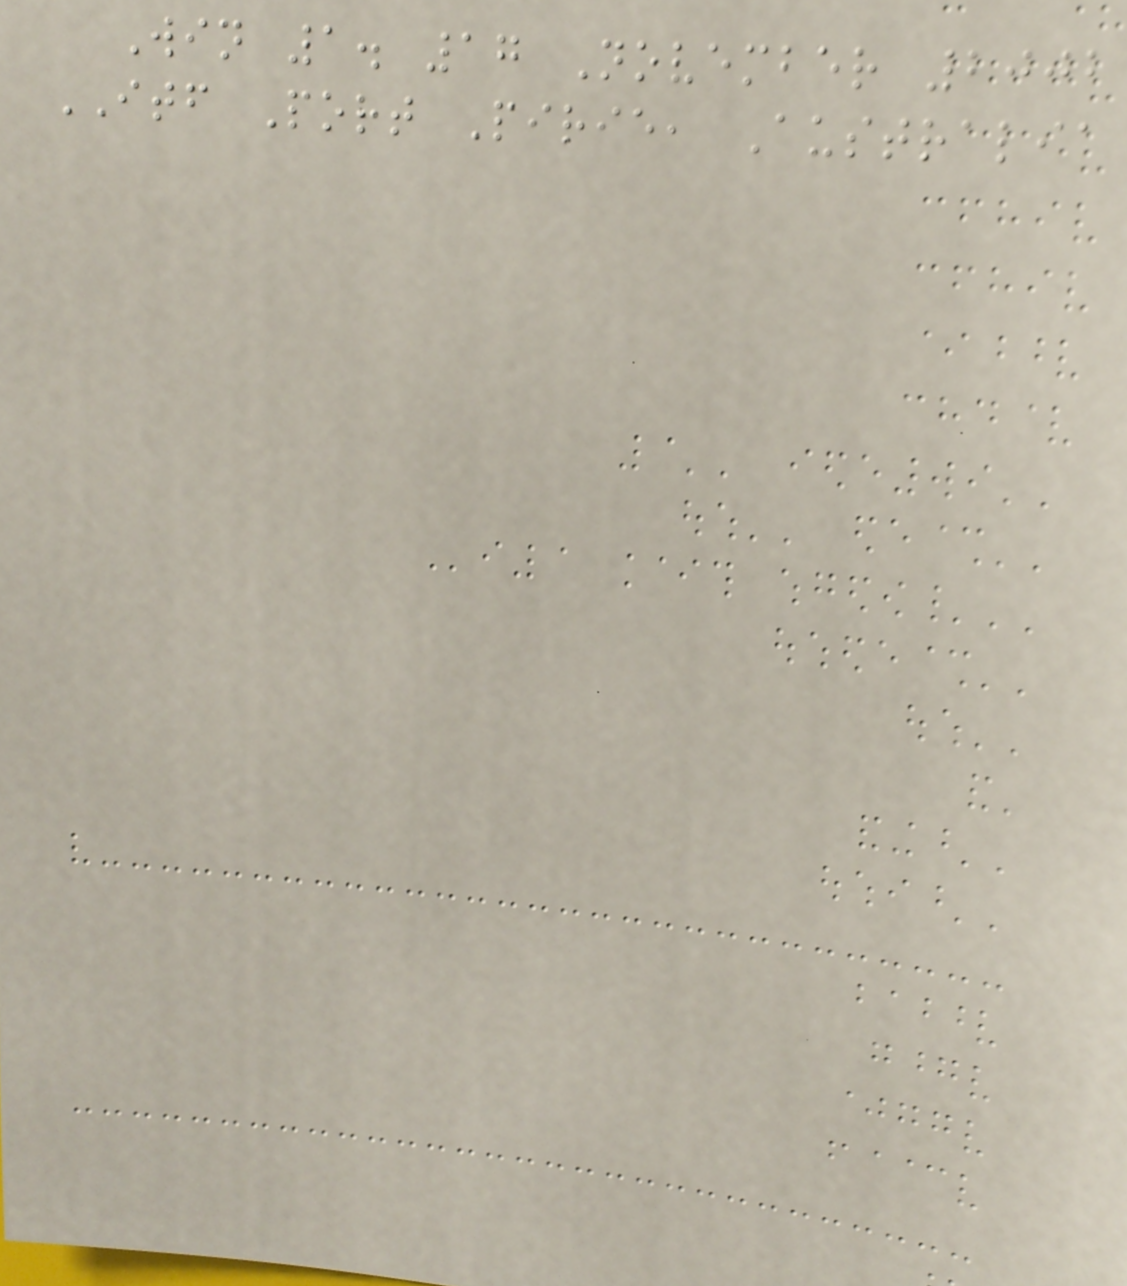Win 1. 17 November 2002
ITF Port Pirie, Australia
